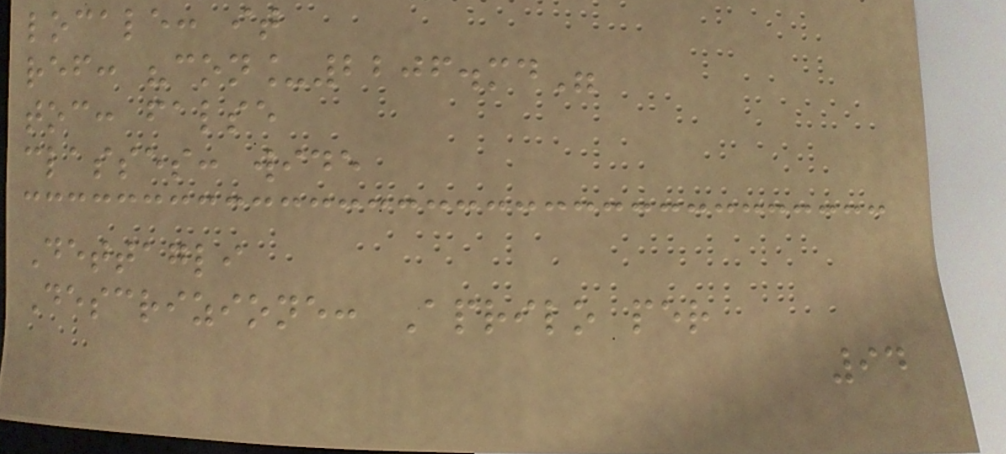locale: it
ref: "con_2206.md"
toc: false
classes: wide
Dettagli
Descrizione: Aprilo per
94
